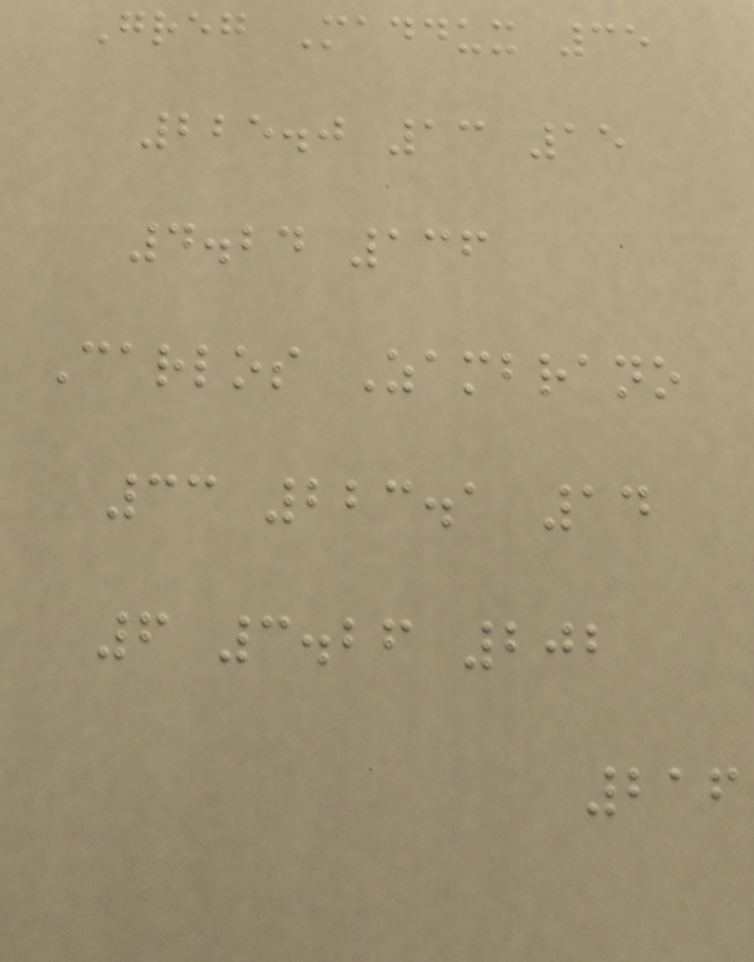Greg Maddux 35
225.0 13 15
4.24 136
Carlos Zambrano
33 223.1 14
6 3.26 202
216
